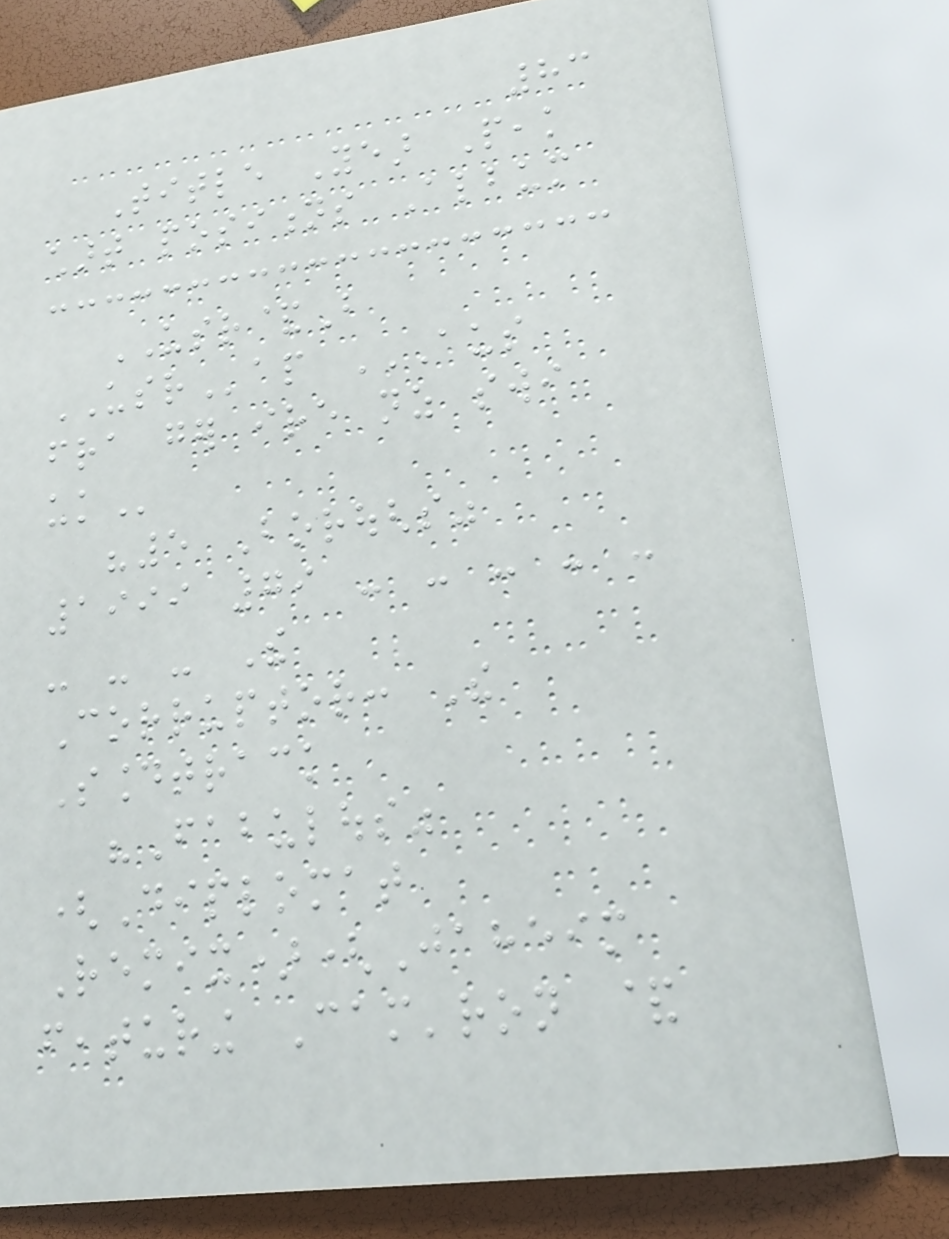83
Title Year Peak
chart positions Album
USR&B
USRap AUS
FRA GER IRE NZ SWI
UK
"5 Boroughs"
1999 79 - - - - -
- - - The
Corruptor: The
Soundtrack
"Fabulous"
(Diplomat
Remix)(Jaheim
featuring Cam'ron &
